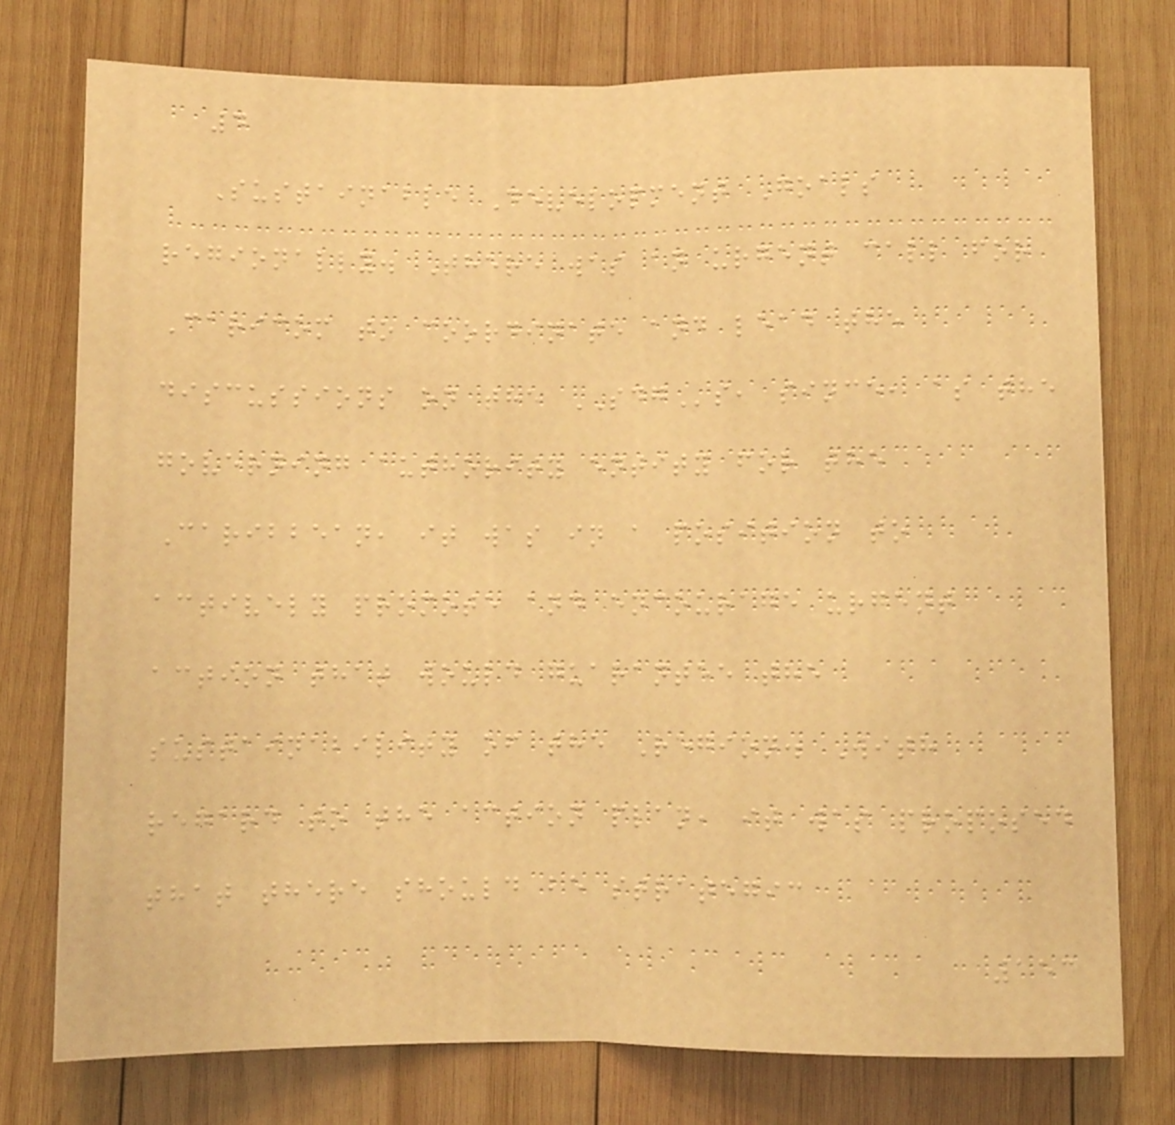4
Sustainable Development Goals
regionally. There was an urgent call for
Caricom to coordinate and lead the
discussions on the SDGs, since, as the
governing authority entity for the
Caribbean, it was in a position to
actively promote and encourage urgent
action that would guarantee the
sustainability of the Region. With
regard to the action plan, it was proposed
that there should be strategic
153
